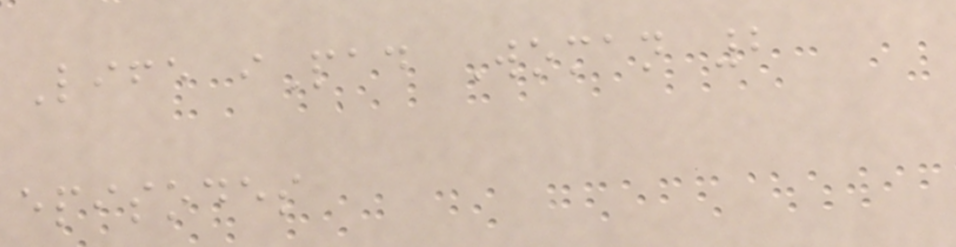Life iPad Woman 2
episodes
